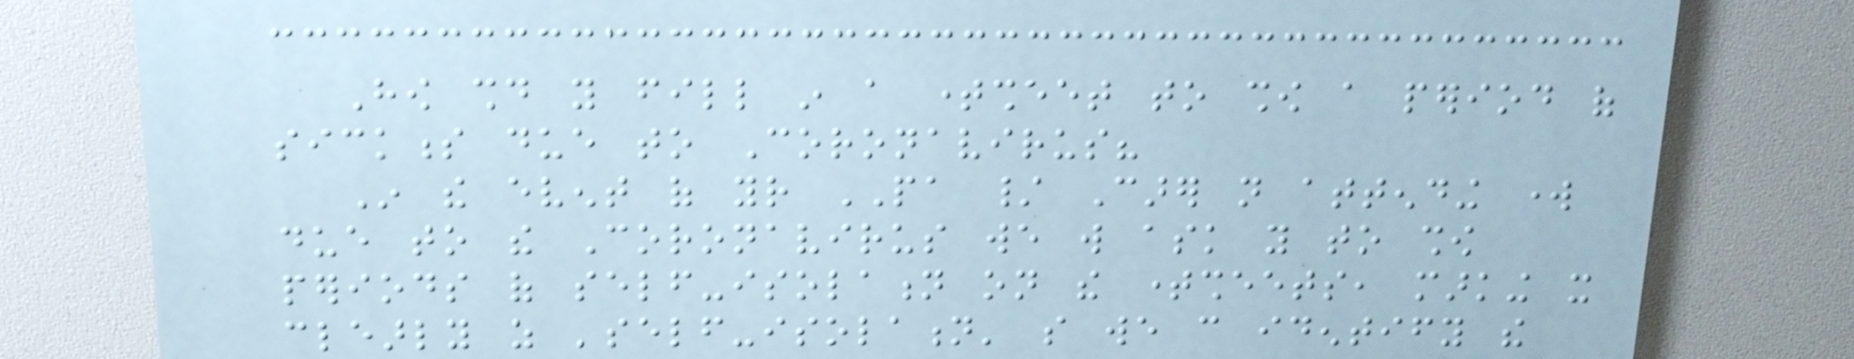How should you fill in a timesheet to show a period of
sickness due to Coronavirus?
In the event of your PA / Carer not attending work
due to the Coronavirus we will ask you to show
periods of self-isolation on the timesheets, marking it
clearly as 'self-isolation' so we can identify the
